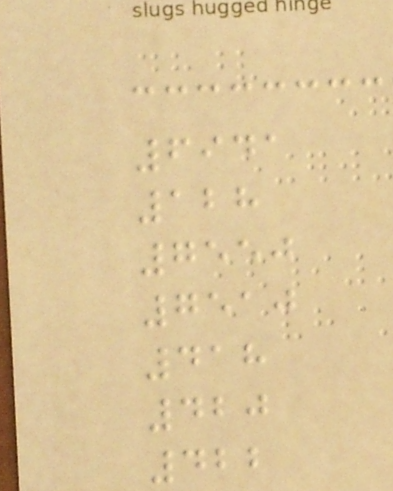6941
128
7550
7510
418
420
422
